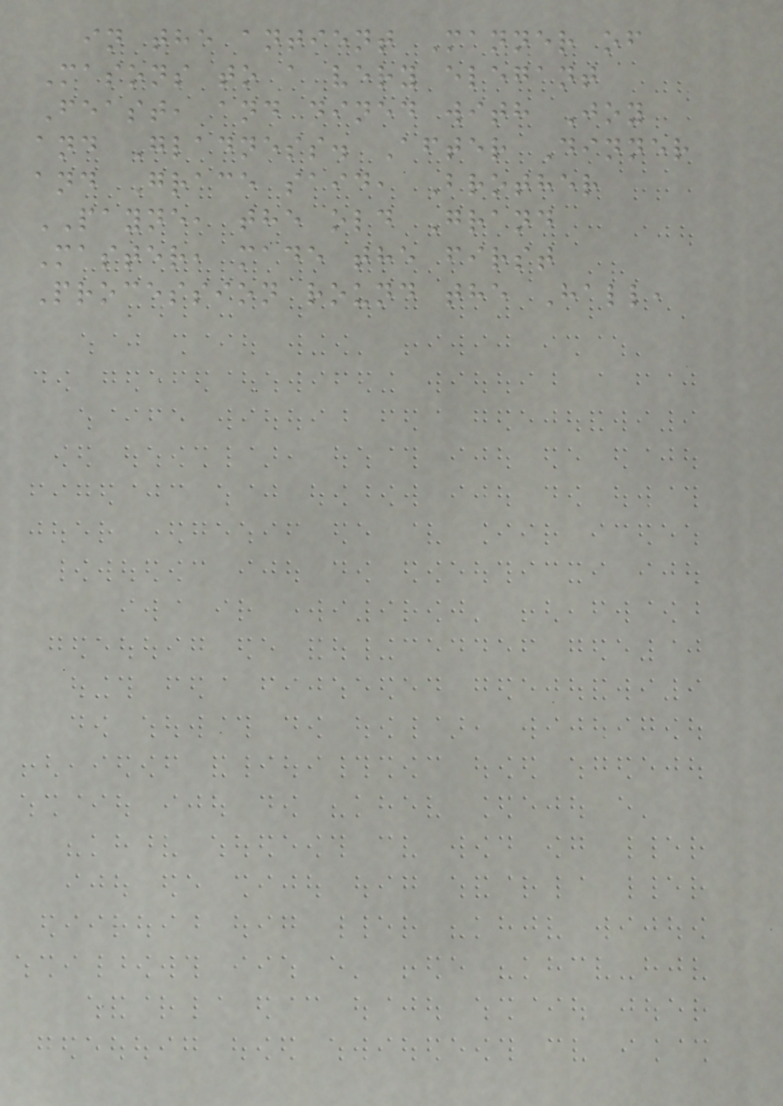in the antient Manner of
Masons to a very elegant
Feast, and dined with Joy
and Gladness. After Dinner
and Grace said, Brother
PAYNE, the old Grand
Master, made the first
Procession round the Hall,
